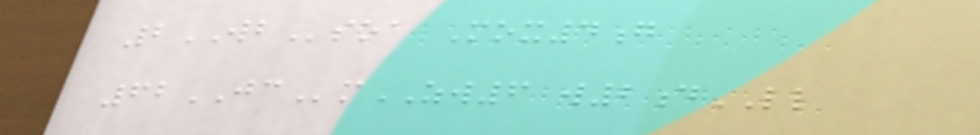2WBsoa Mox4g
62JCmZW6 w2dLL
